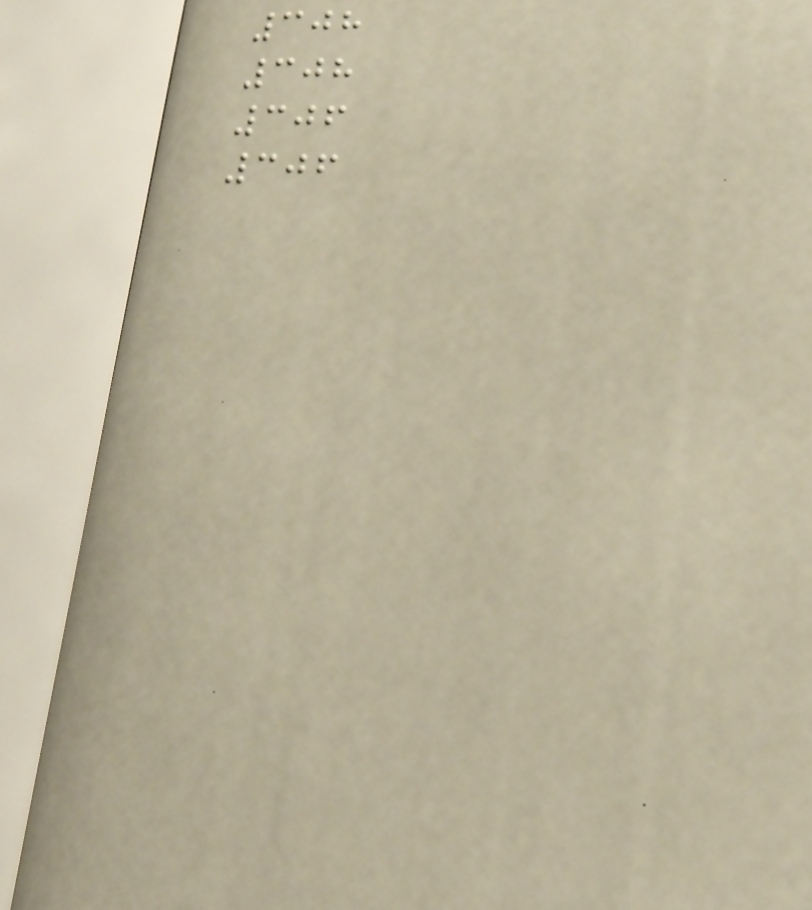308
308
306
306
